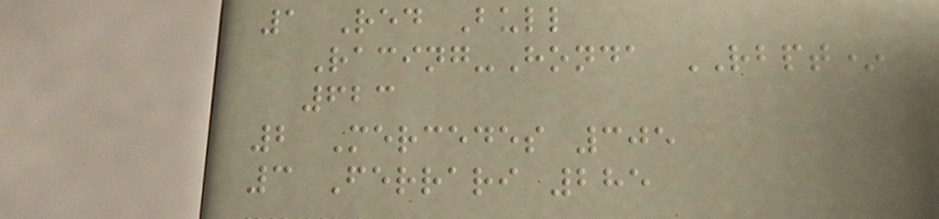1 Red Bull
Racing-Honda RBPT*
623
2 Mercedes 305
3 Ferrari 285
